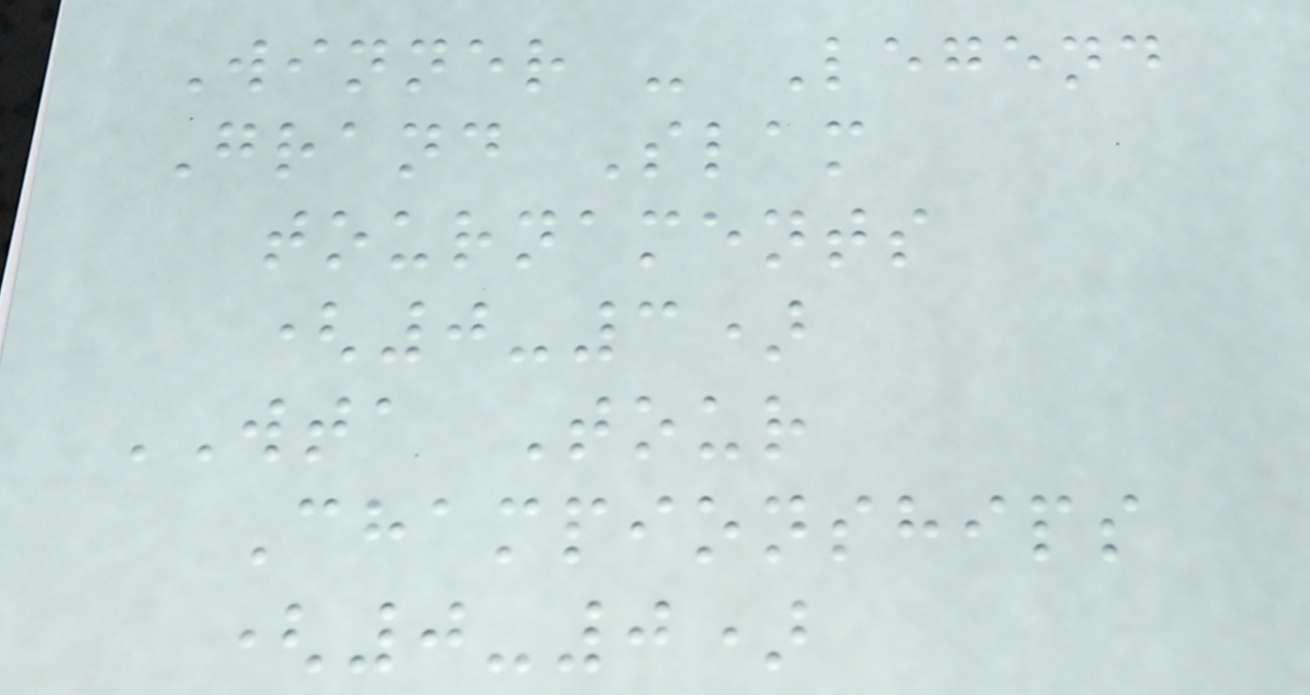Winner - Legend
Grand Slam
tournaments
(0-3)
WTA Tour
Championships
(0-0)
